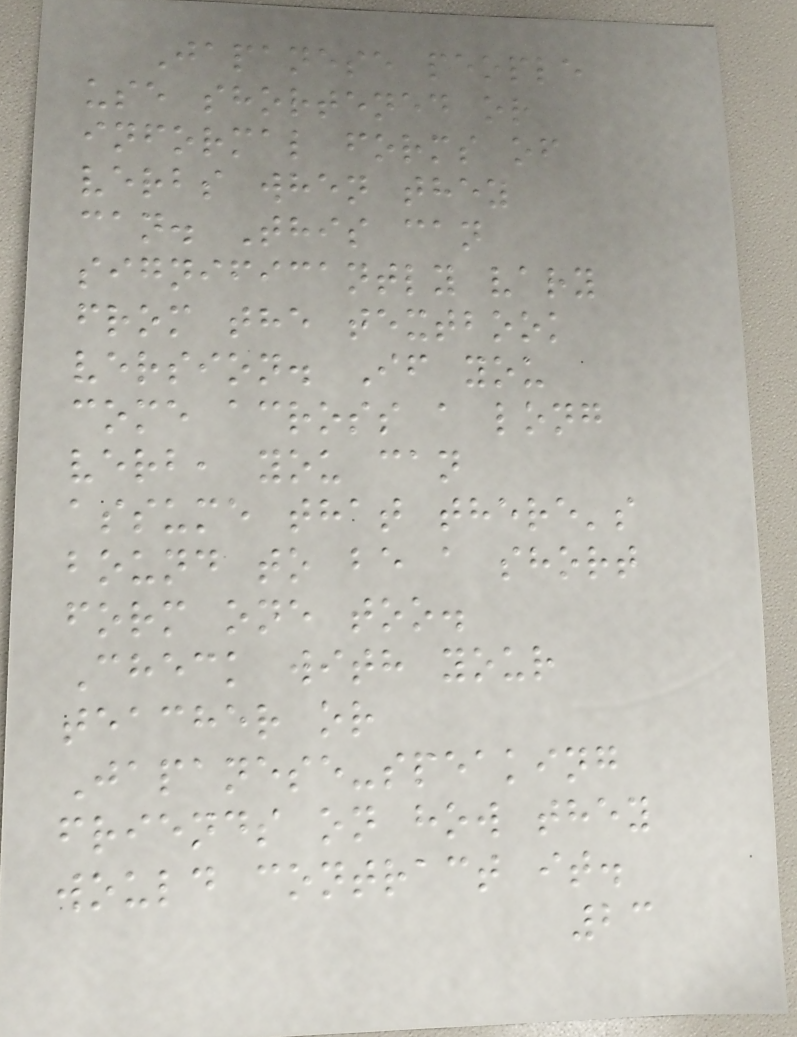Japanese people
use shortened or
informal forms of
verbs when they
can. This can
significantly vary
from the textbook
version. If you
come across a long
verb, you can
assume that there's
bound to be a short
form one too.
Check with your
teacher or
Japanese-speaking
friends on how they
would contract it.
23
